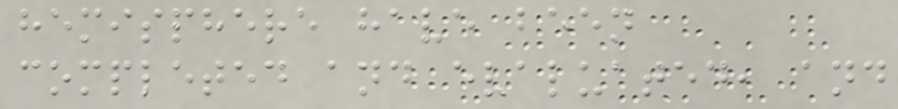hemisphere have been
completed and evaluated, and
